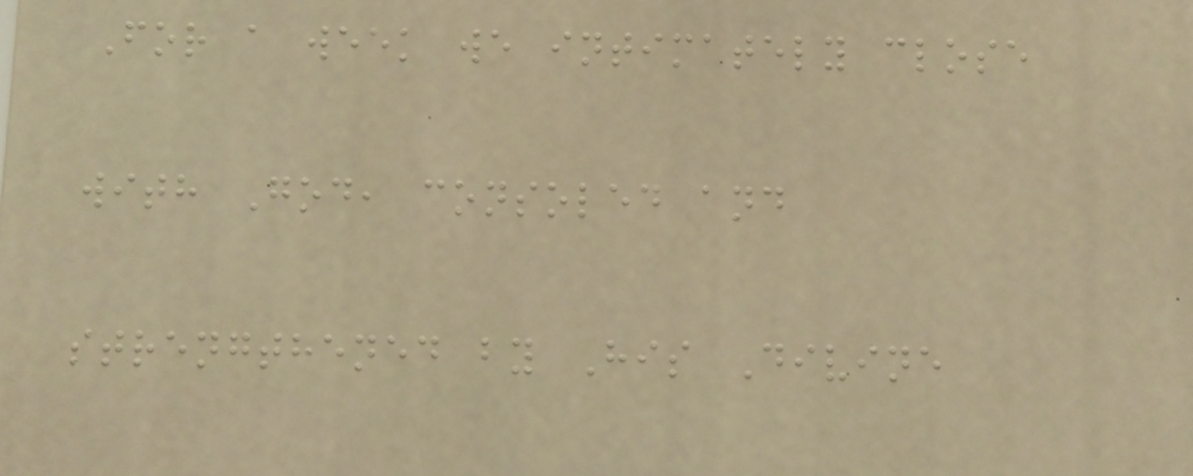For a week we intimately close
with God, consoled and
strengthened by His Divine
